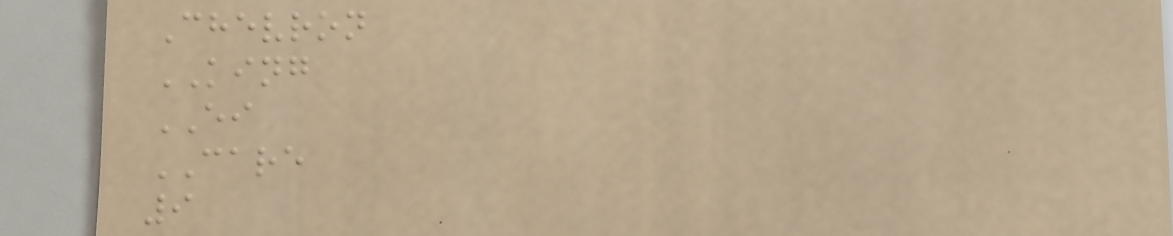Chevron
KING
EI
CARE
9
